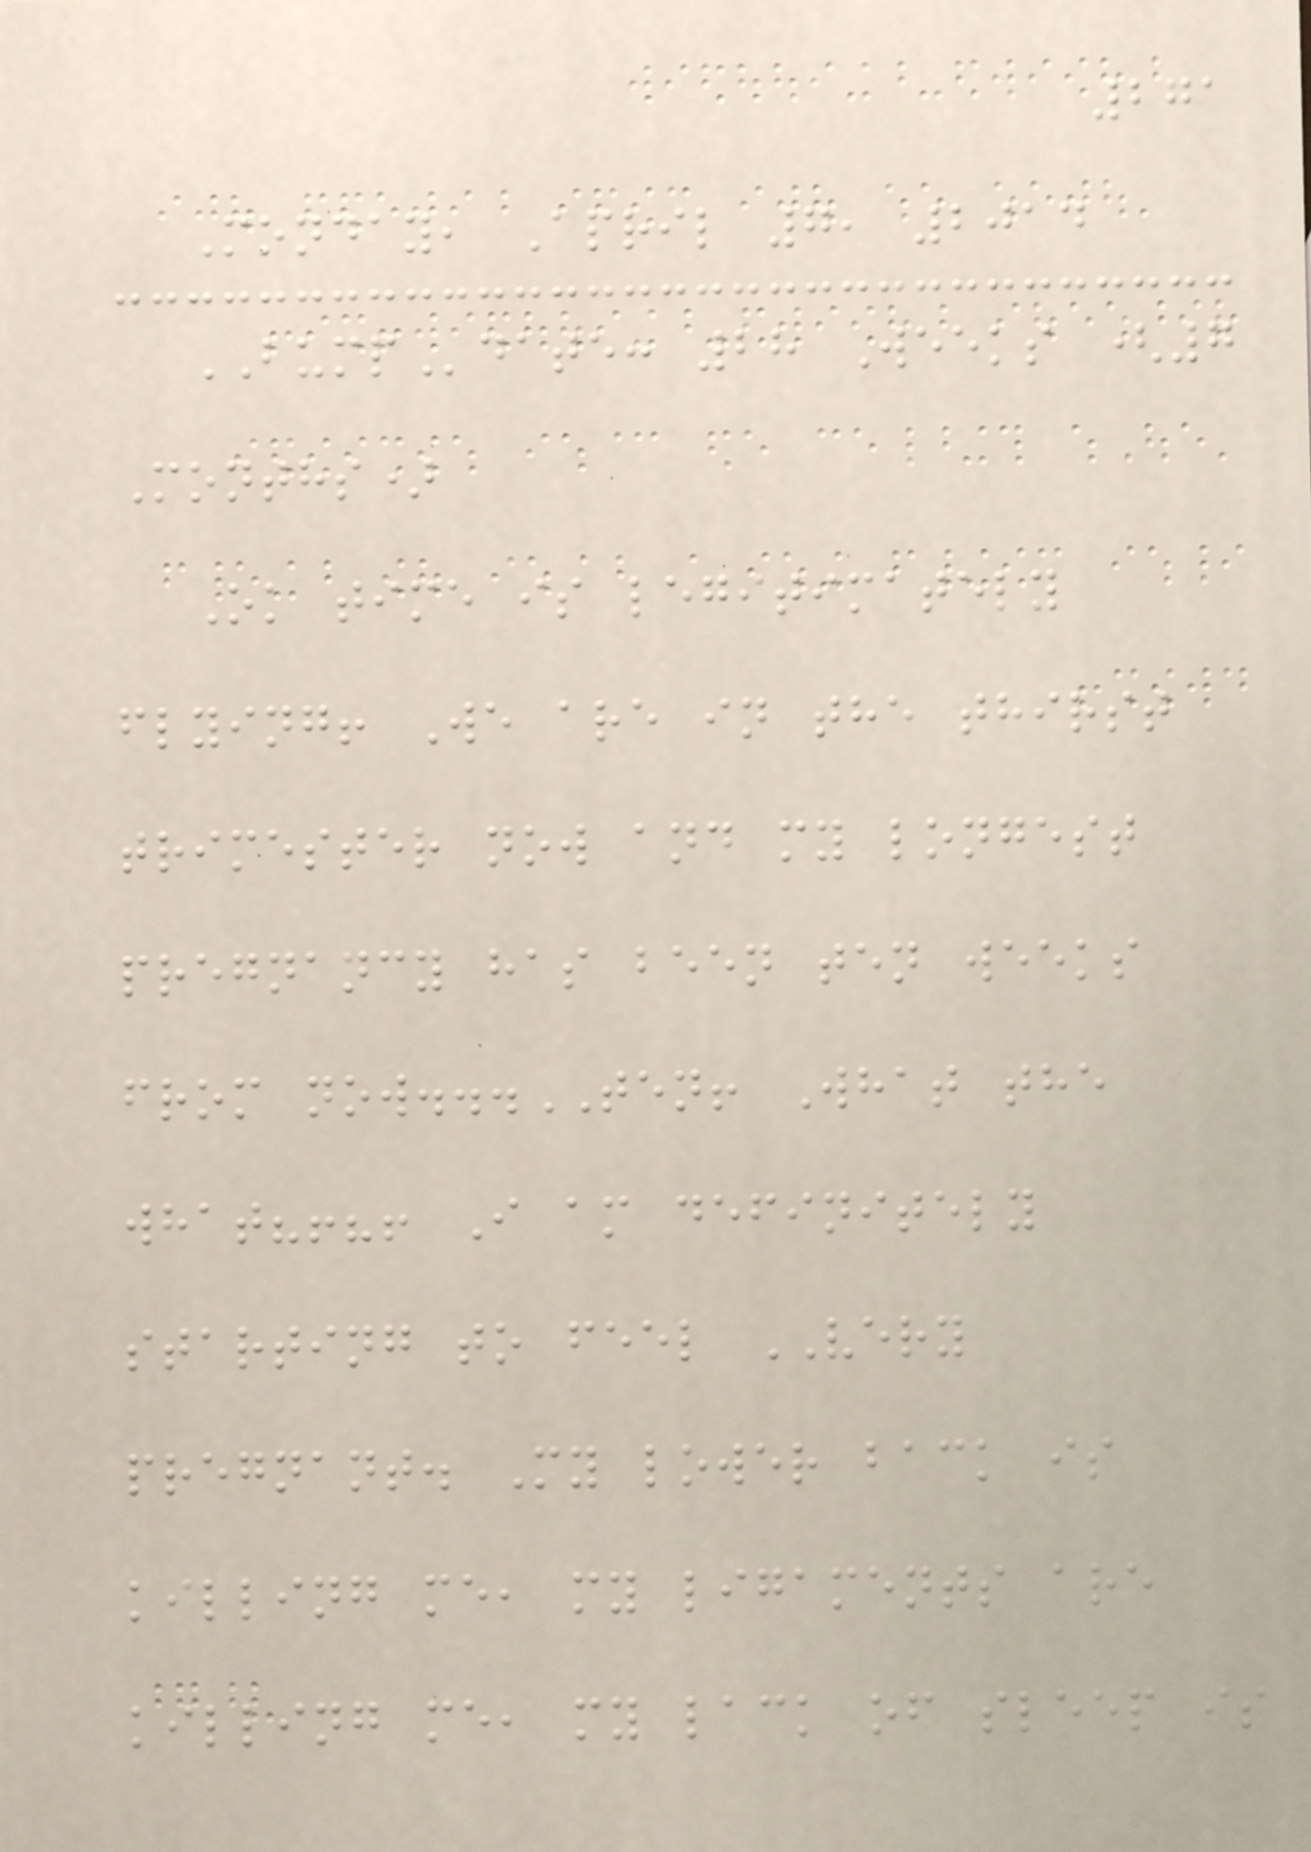271
Monday, April 7, 2014
BUMPdate: 28 Weeks (7
Months)
Ok time is legitimately
flying! We are in the thirst
trimester now and my longest
pregnancy has been ten weeks
from now...TEN! What the
what?!?! I am definitely
starting to feel VERY
pregnant. My lower back is
killing me, my ligaments are
killing me, my lack of sleep is
